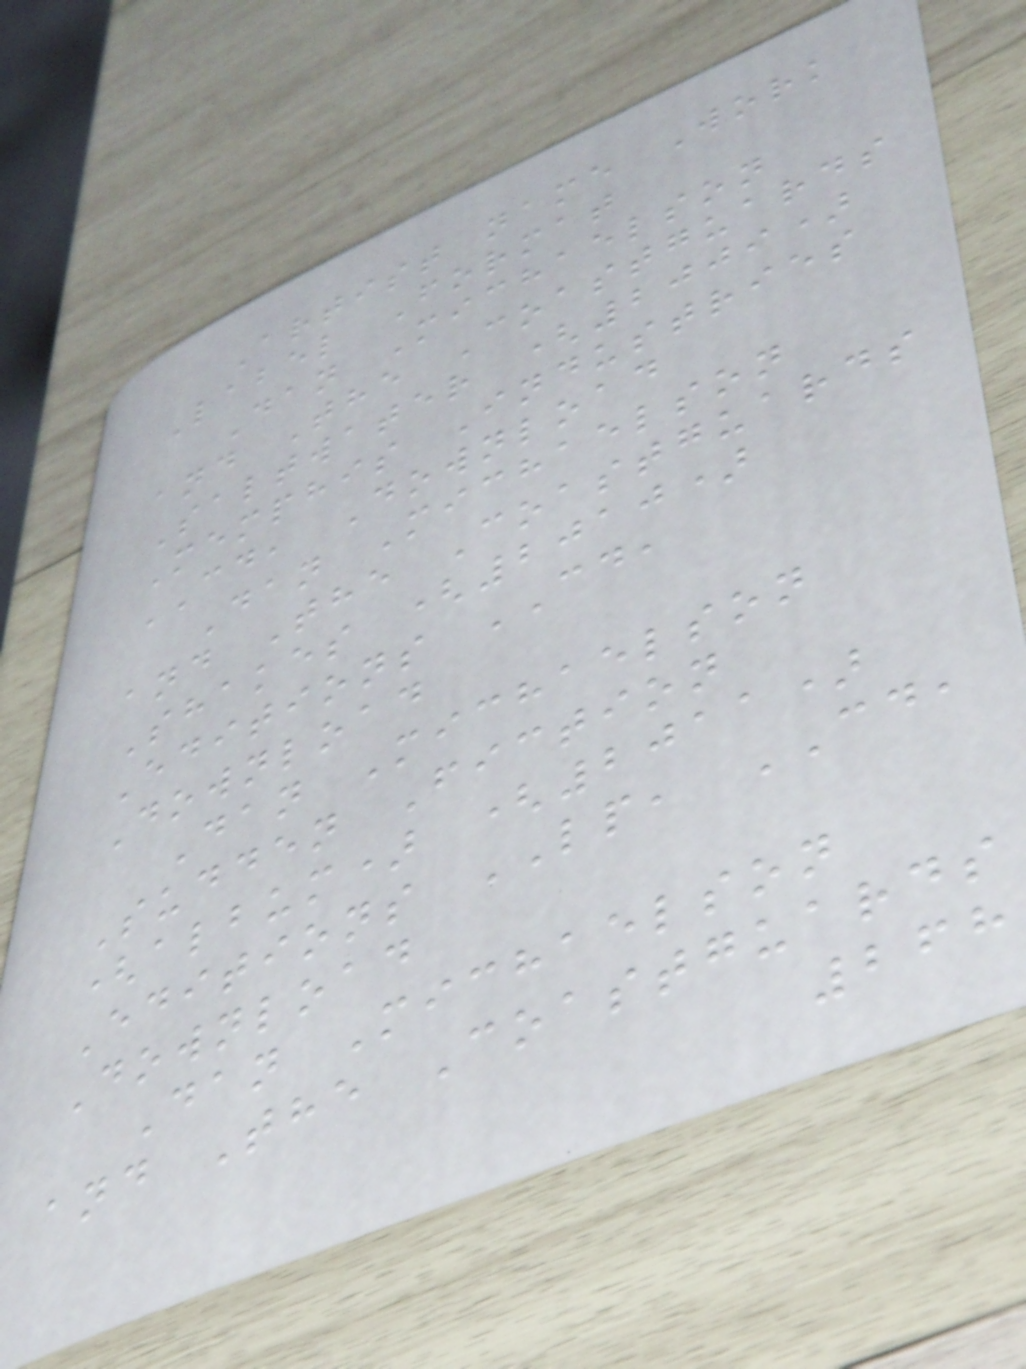Artist name Work
Label Format
Dan Michaelson
and The Coastguards
Saltwater (2009)
Memphis Industries
CD, Download
Dan Michaelson
and The Coastguards
Shakes (2010)
Editions CD,
Download
Dan Michaelson
Sudden Fiction
(album) (2011)
Editions LP, CD,
Download
Dan Michaelson
and The Coastguards
268
